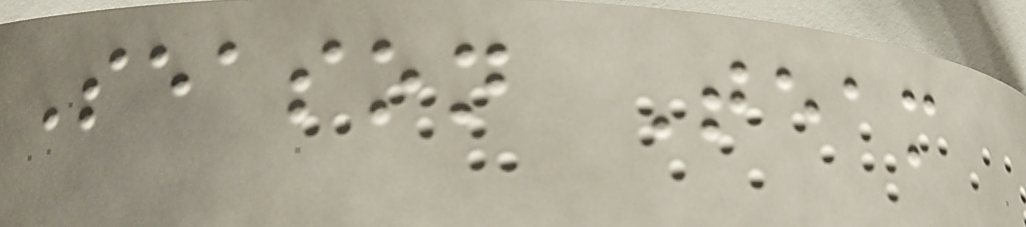Season Team
